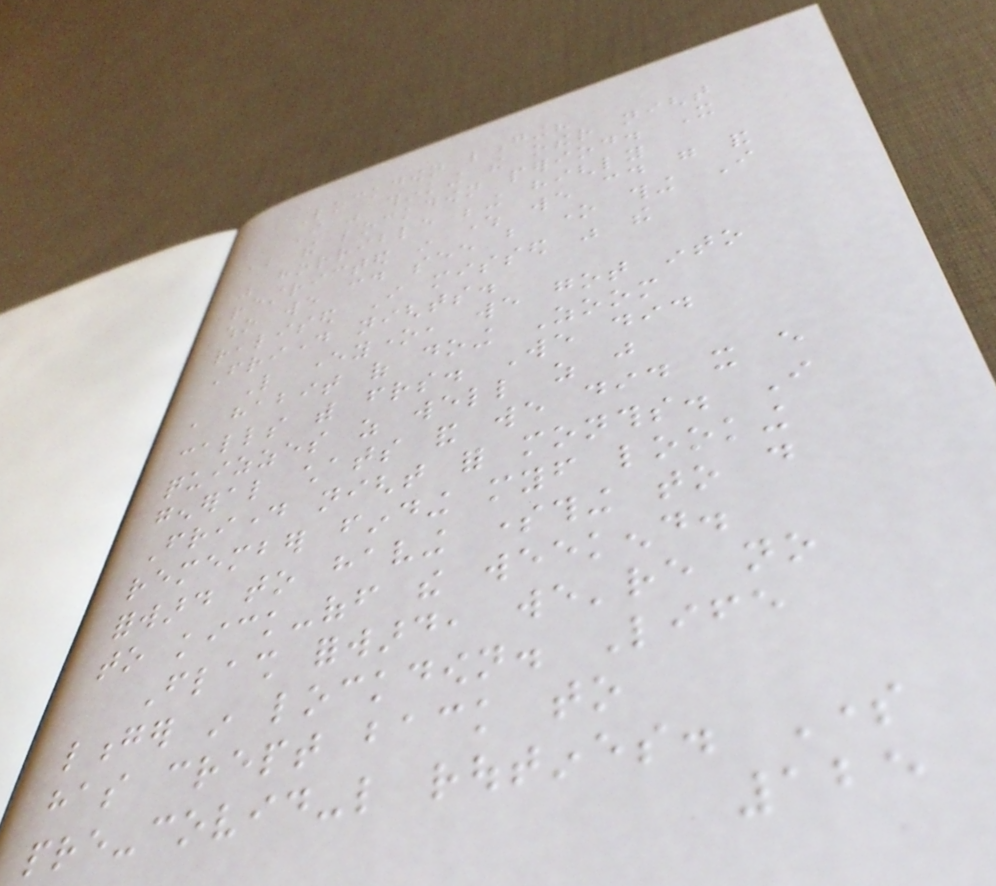Lockdown longing?
I was thinking the other night
about the lockdown period. It
was horrible being highly
restricted in where we could go and
who we could see but one thing I
realised I missed was the
Friday nights.
Like everyone, we got into
a habit of doing Zoom
calls with friends. We did
quizzes as well as just
general chats and we did it every
Friday night for months. I
remember finding myself looking
forward to having something to do
to kick-off the weekend.
Flash forward, we're no
longer in lockdown. Life
has crept back to
pre-covid-like routines. Some
125
